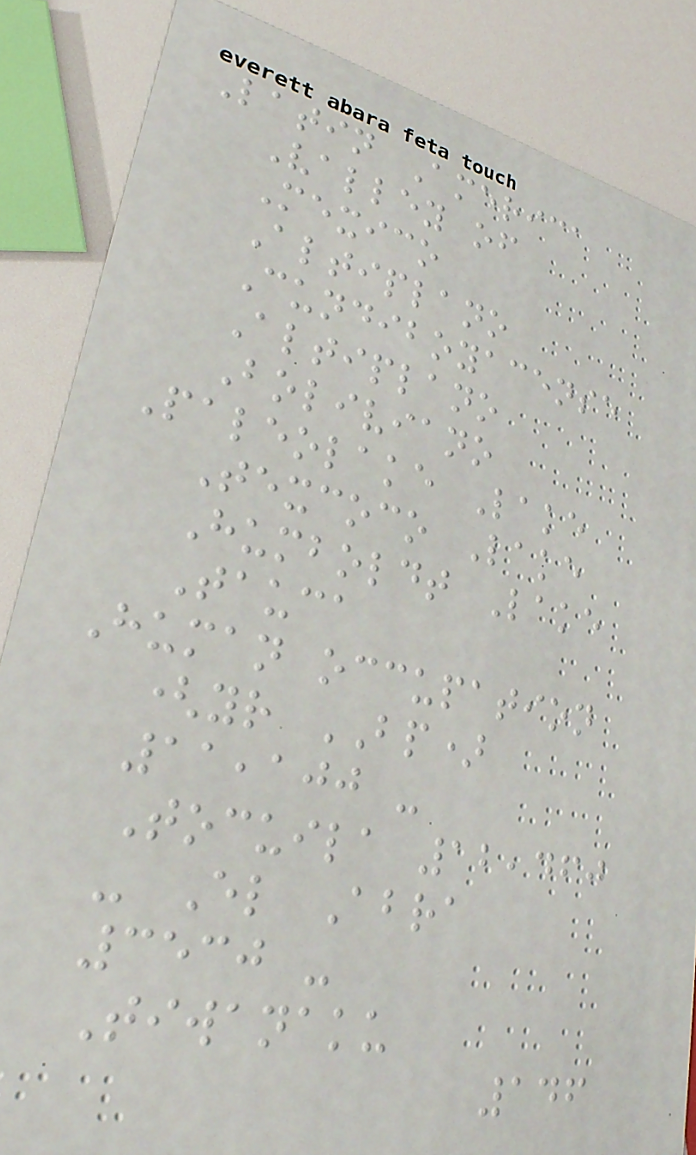Latin America
Valley of
Mexico
Altiplano
Cundiboyacense
Altiplano
Boliviano
Paleolake Lake
Texcoco Lake
Humboldt Lake
Tauca
Human occupation
(yr BP)
11,100 -
Tocuila 12,460
- El Abra
3530 -
Tiwanaku
146
